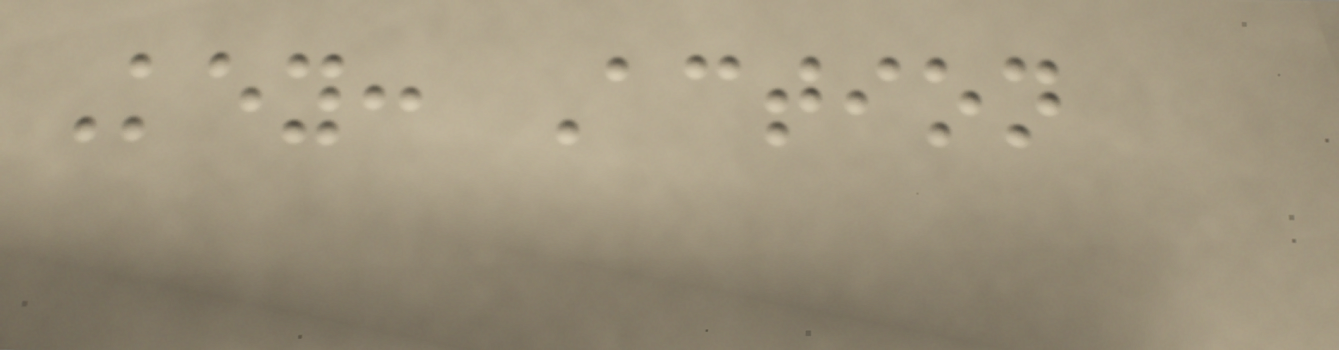Key: Action
